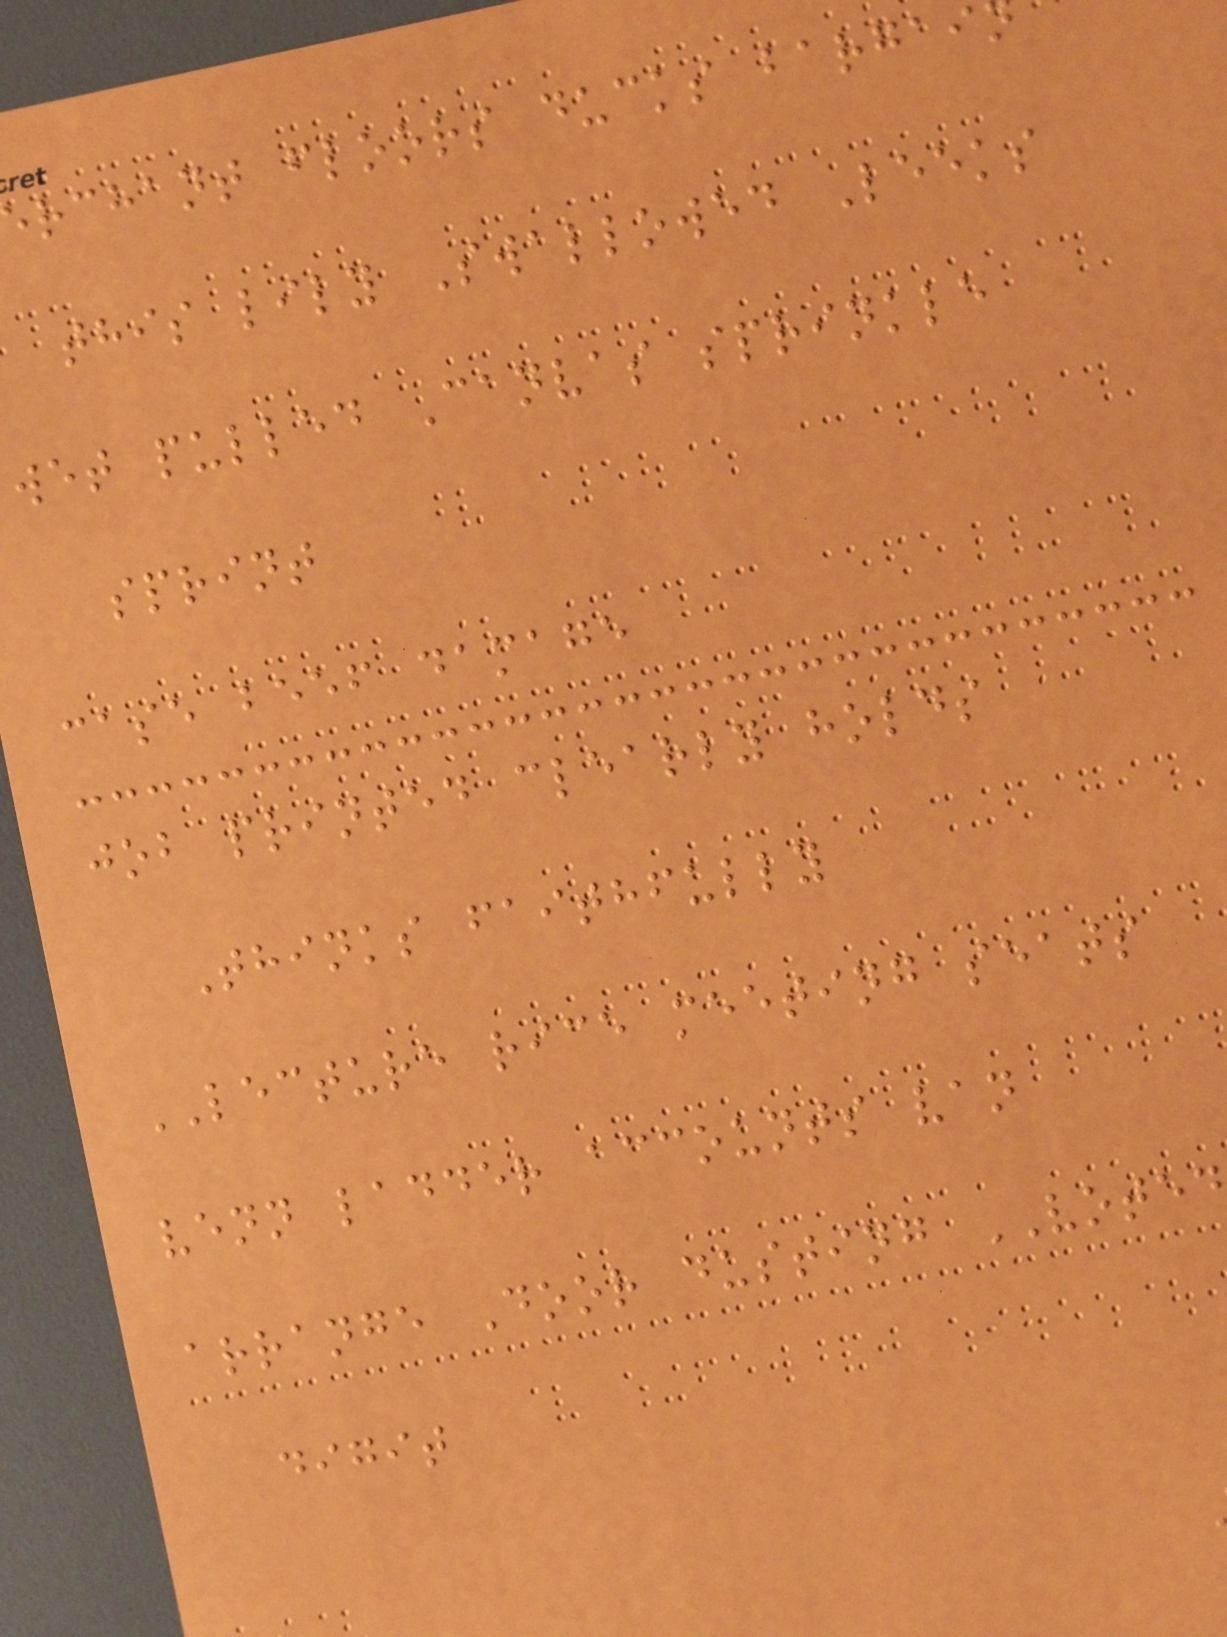rchant floors ducks bargai
this lily Swallowed Leeks
wet pulled Canvas sprinkle
sprint
case beef damage
job printed clearly holds
Thinks faithfully
LECTURE rice meeting seats
venn ladder accounts van
arrange Door dusting VOTED
digit
